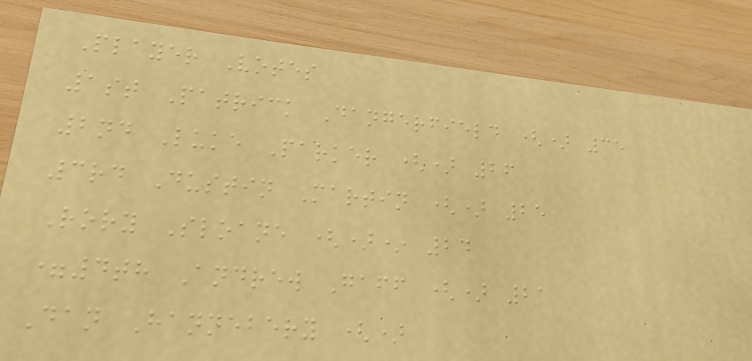Player Votes
1st Patrick Dangerfield () 35
2nd Luke Parker () 26
3rd Dustin Martin () 25
Rory Sloane ()* 24
=4th Andrew Gaff () 21
Dan Hannebery ()
